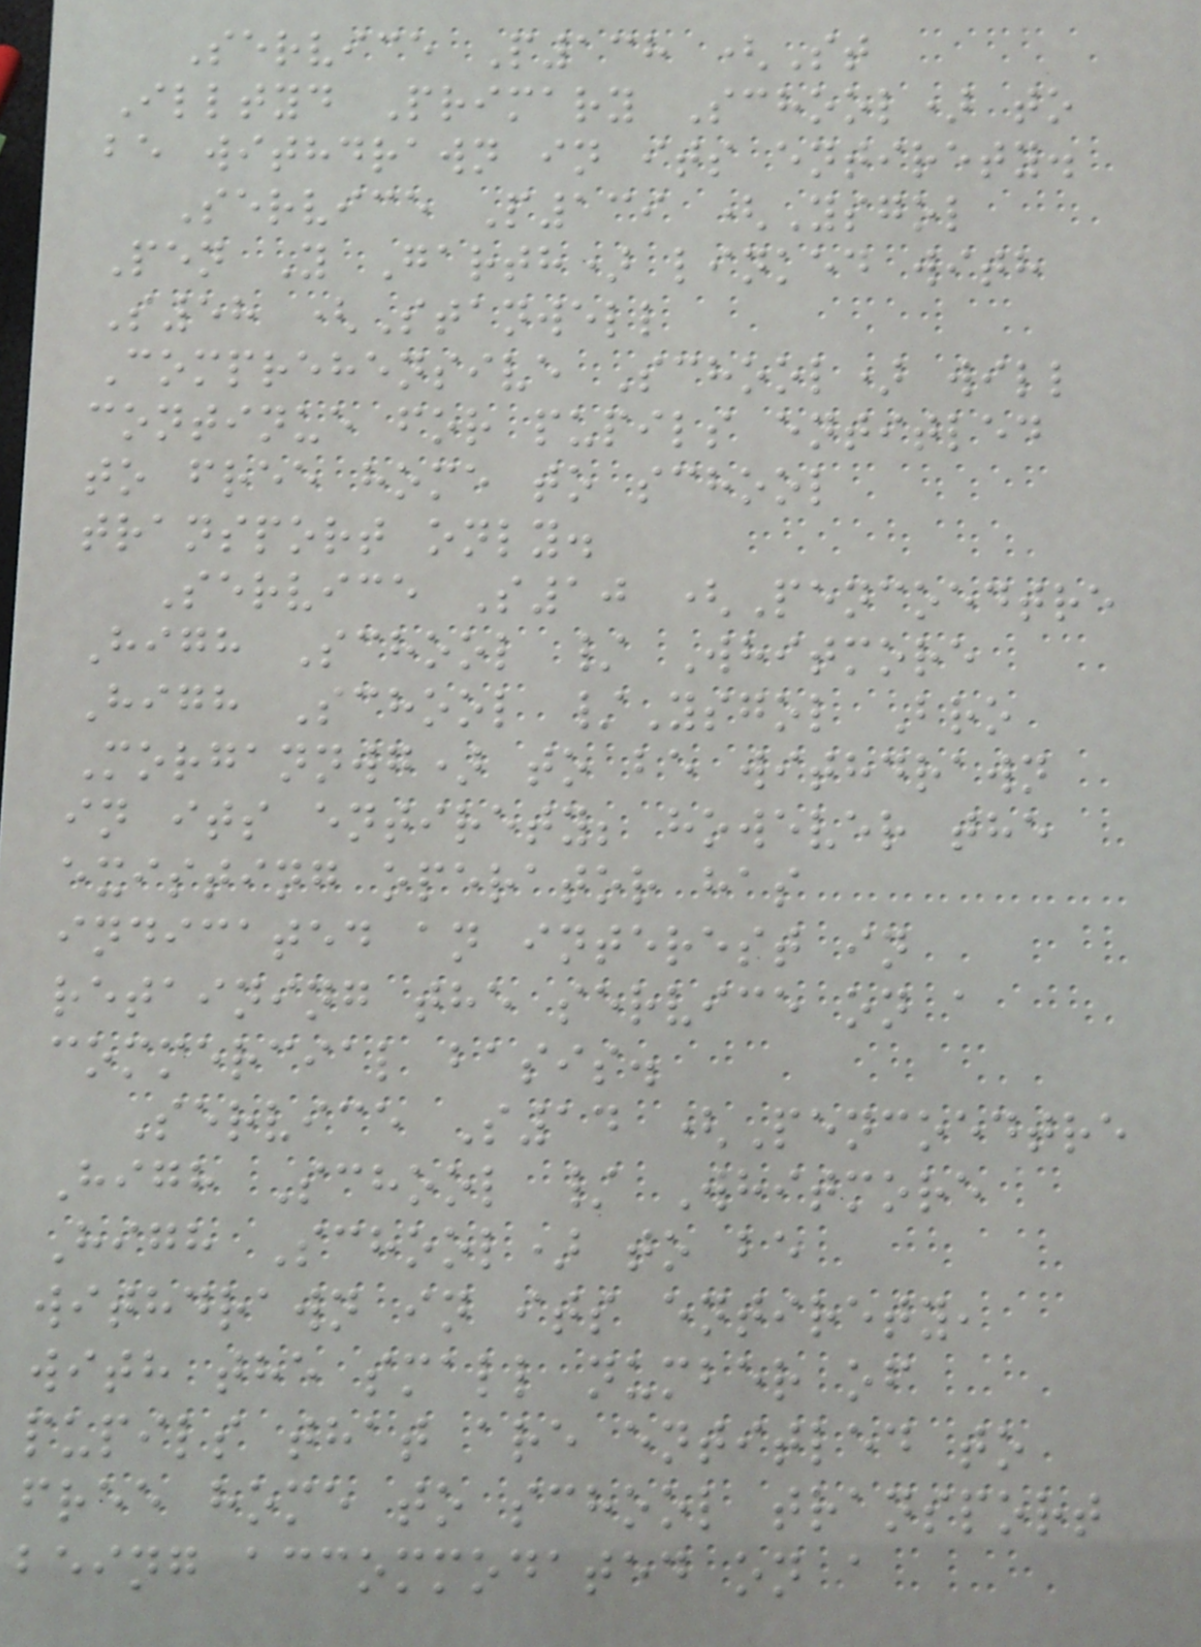Service P138 (St
Illtyd Primary School) to
be withdrawn in its entirety.
Service P139 (Ysgol
Pen Y Garth) linked with
S58 (Stanwell
Comprehensive School) will
continue for pupils entitled
to free home to school
transport only.
Service S10 (Pencoedtre
High School / Whitmore
High School /Ysgol Bro
Morgannwg) to be withdrawn
in its entirety; however the
existing operator has
indicated an interest in
retaining the service on a
commercial basis.
Service S14 (Pencoedtre
High School / Whitmore
High School) to be
withdrawn in its entirety,
with the small number of
pupils that are entitled to
free home to school transport
being accommodated on a
